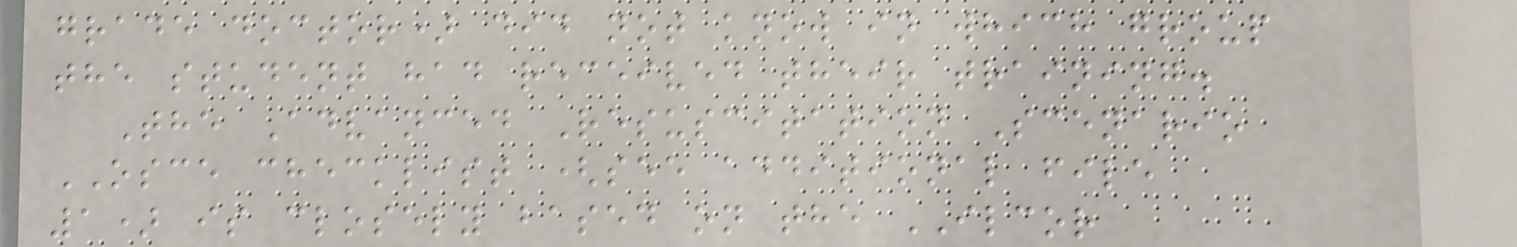grade doctor) did not know in which group
the student had received their training.
The Advanced Resuscitation Scenario
OSCE checklist (see additional file
1) is closely based on the ILCOR
